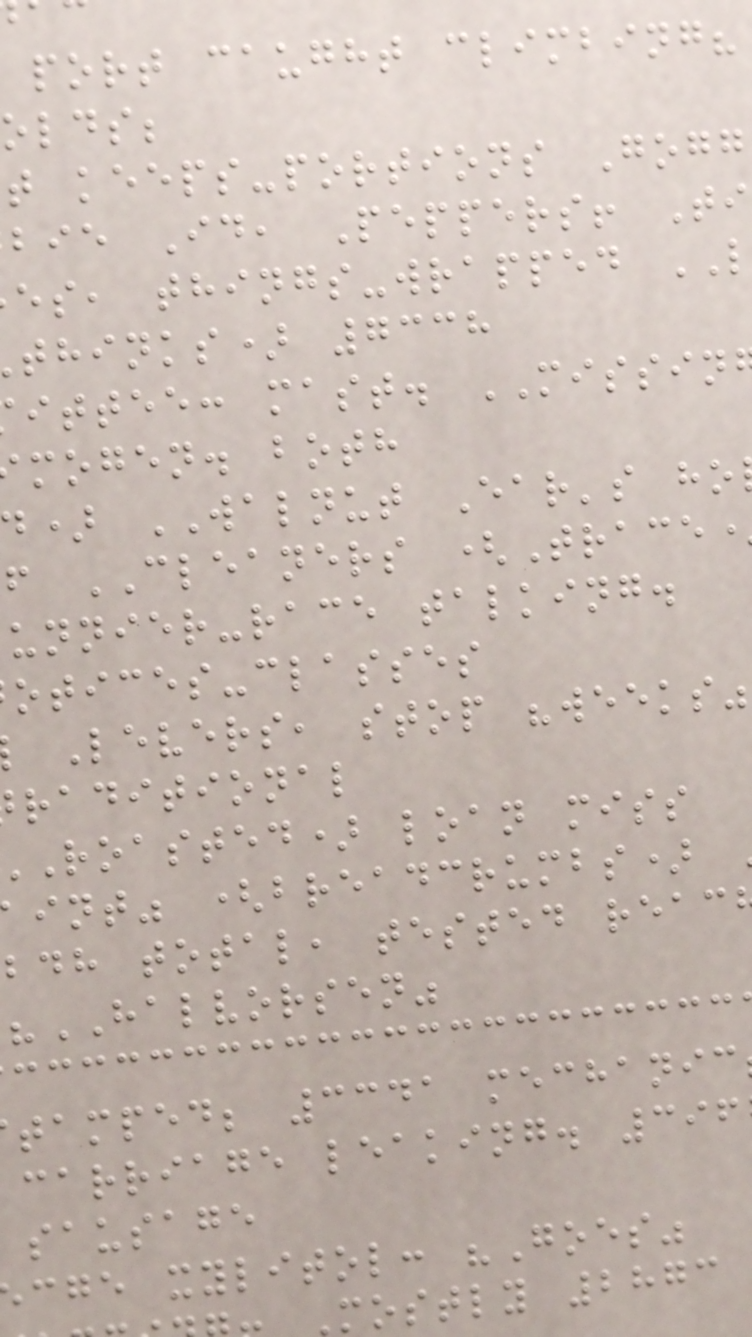port caught climbing?
olds;
t keeps-portions Gogg
bie Id, Peppers! Ti
es, things-wrapped
thinks) 7338
ittee: mast. MISSIN
mogen. both
) WALNUT Ear's ho
f CLEANERS (Trace
unnier-race talking.
otices-classes
Levers, stop "weeks"
raditional
roasted) loan miss
int" (breadcrumbs)
bdh total, tested reac
"HALVORSEN"
tamped; 3341 mechanic
carriage leaking. 396
sausage
cge xylitol: "Goes"
mostly 2873
